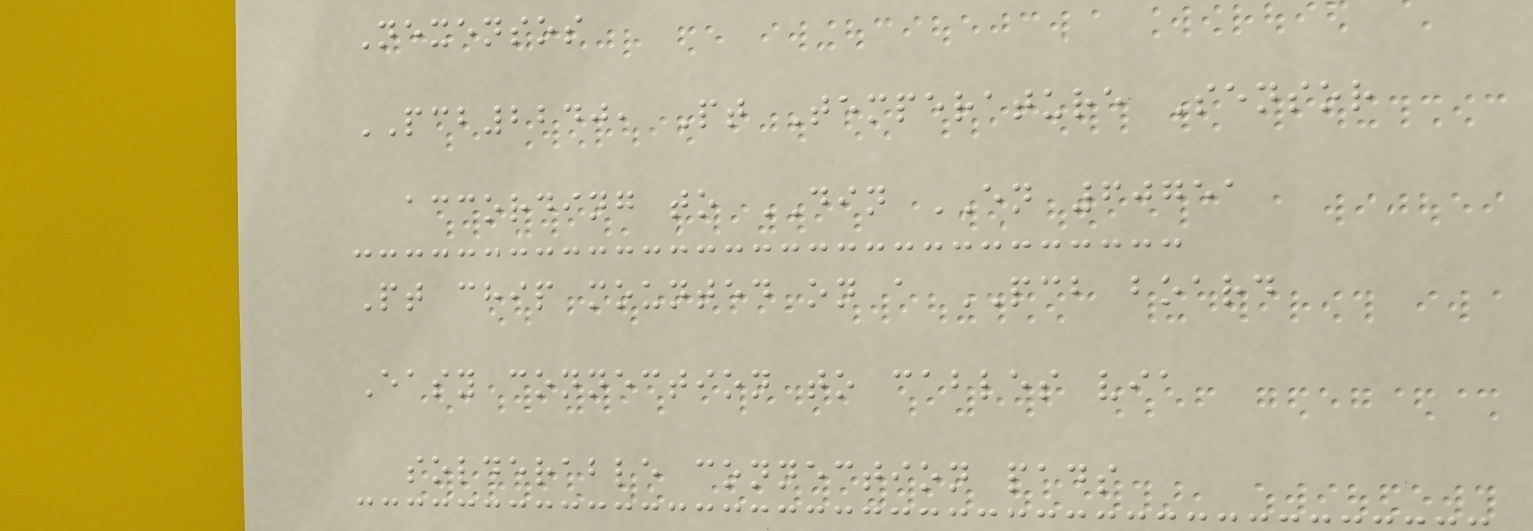Nexensos
PCB2240, Pt Temperature Sensor
according to DIN EN 60751
Pt chip mounted on a PCB board
Easy connection to cables via
solderable connection pads
